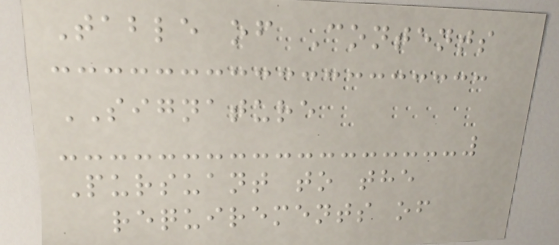Table of Contents
SIGNATURE
Pursuant to the
requirements of
